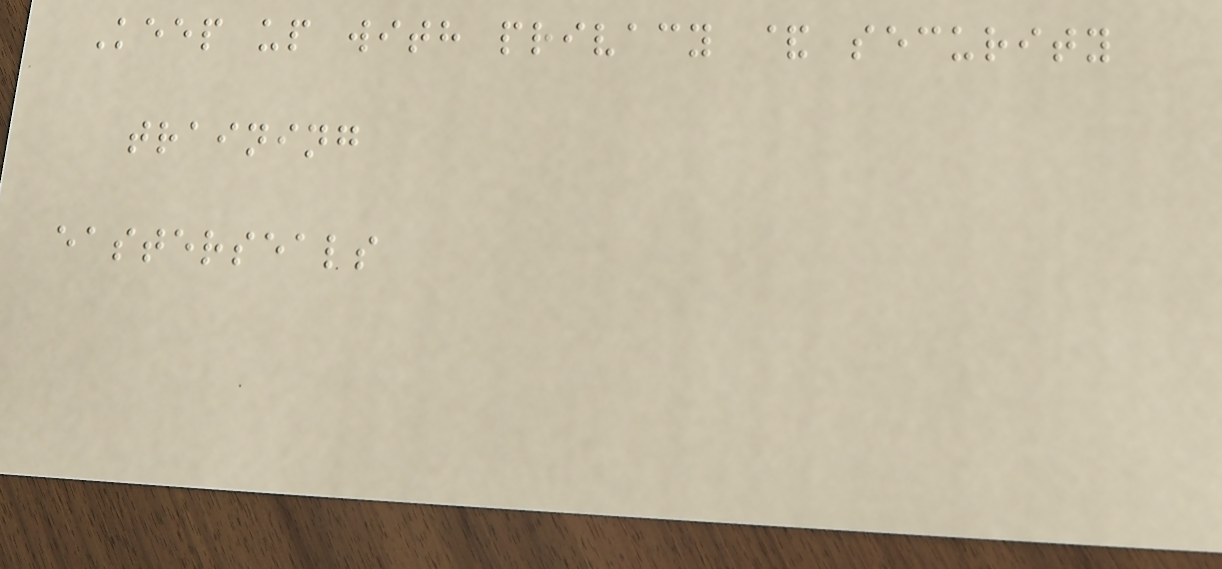Keep up with privacy & security
training
easterseals
